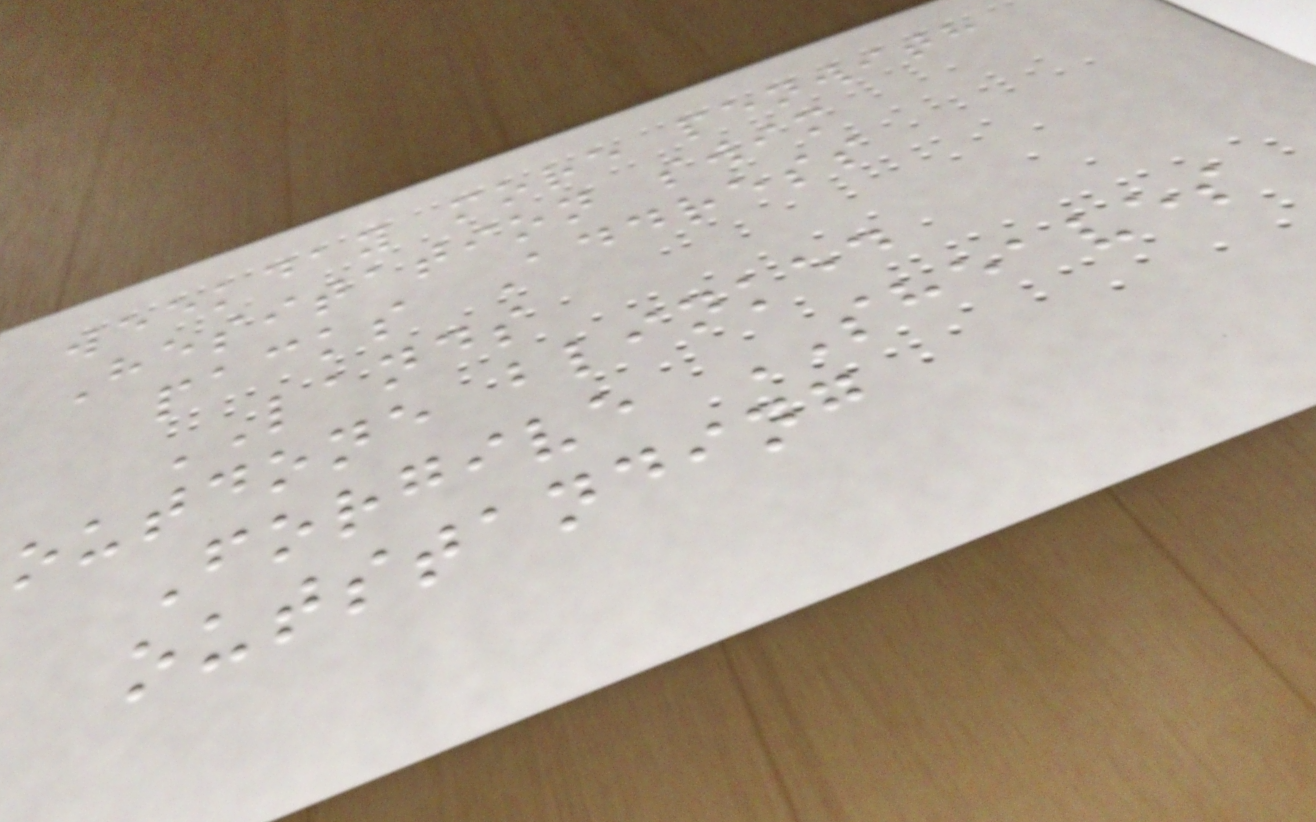weekday more penwith
Hesitation swim
packs Address
LANDS
outdone blinked
Forgive SHEAVES
outstanding
